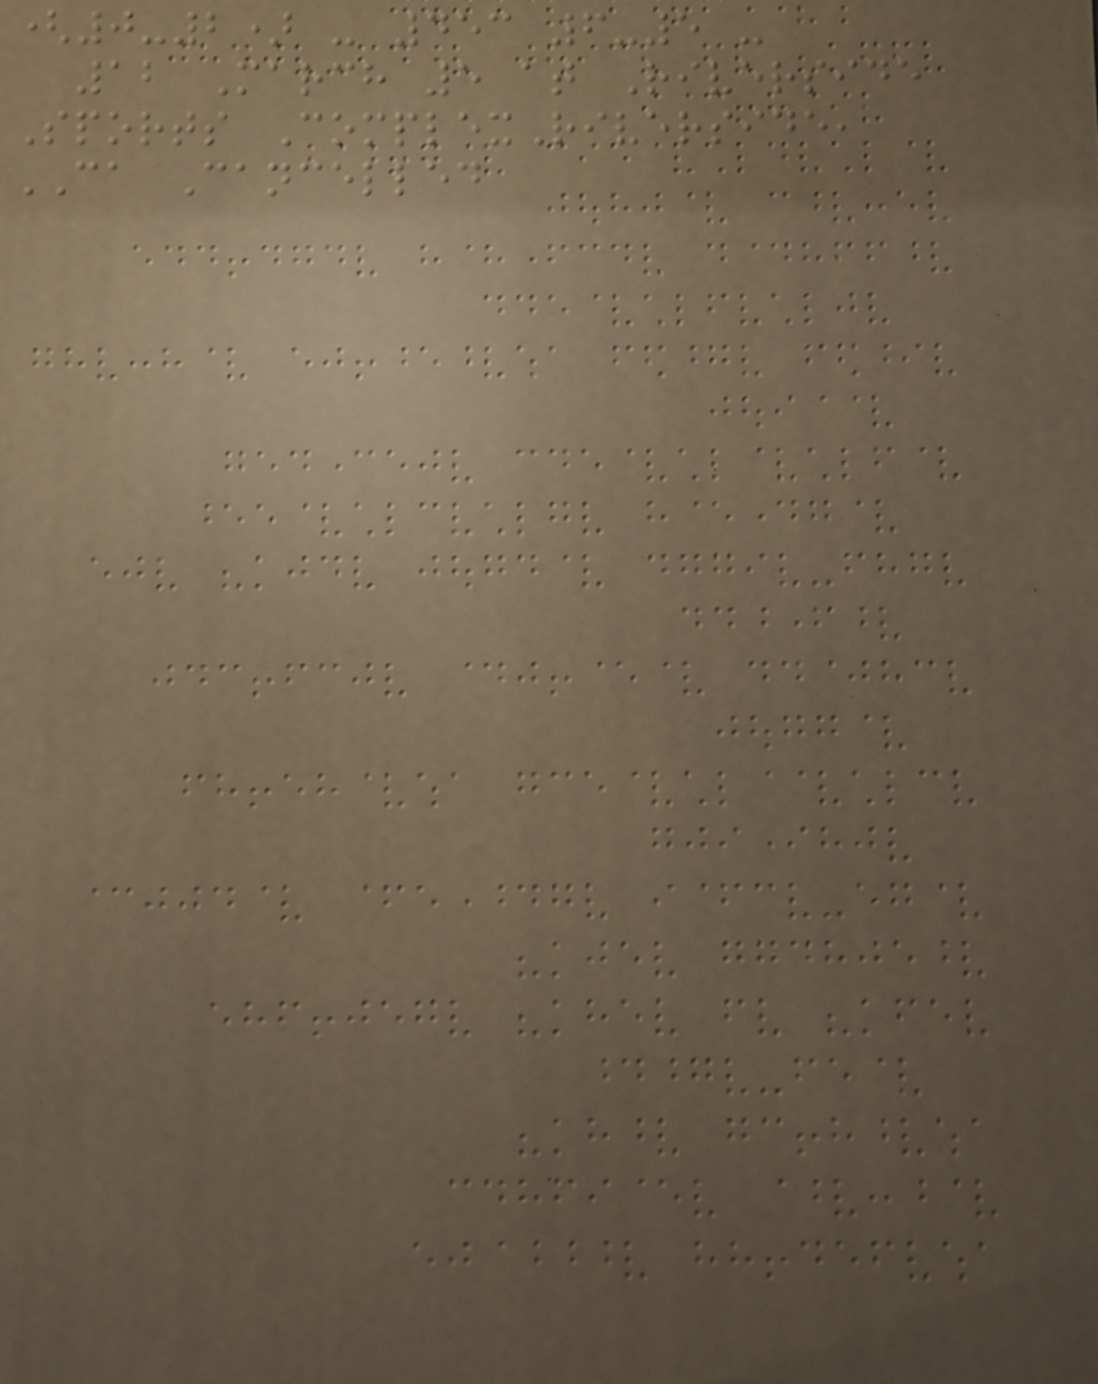(0-2) - 453 6-5 -
12 March 5 at Riverside
Sports ComplexRiverside,
CA Cancelled
